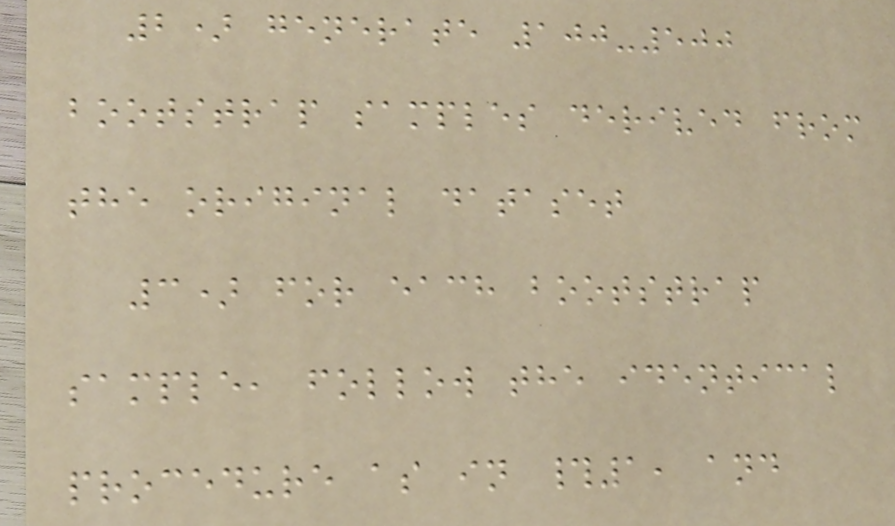2) generate 100-500
bootstrap samples derived from
the original dataset
3) for each bootstrap
sample, follow the identical
procedure as in #1, and
